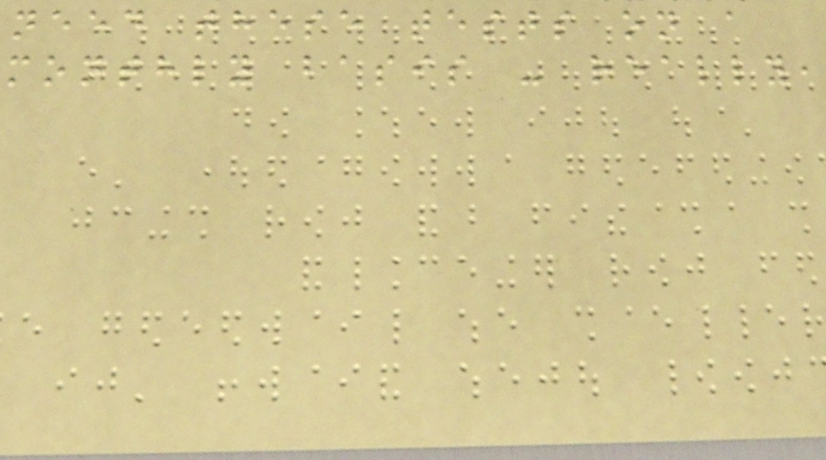need these tests on a
monthly basis - really,
